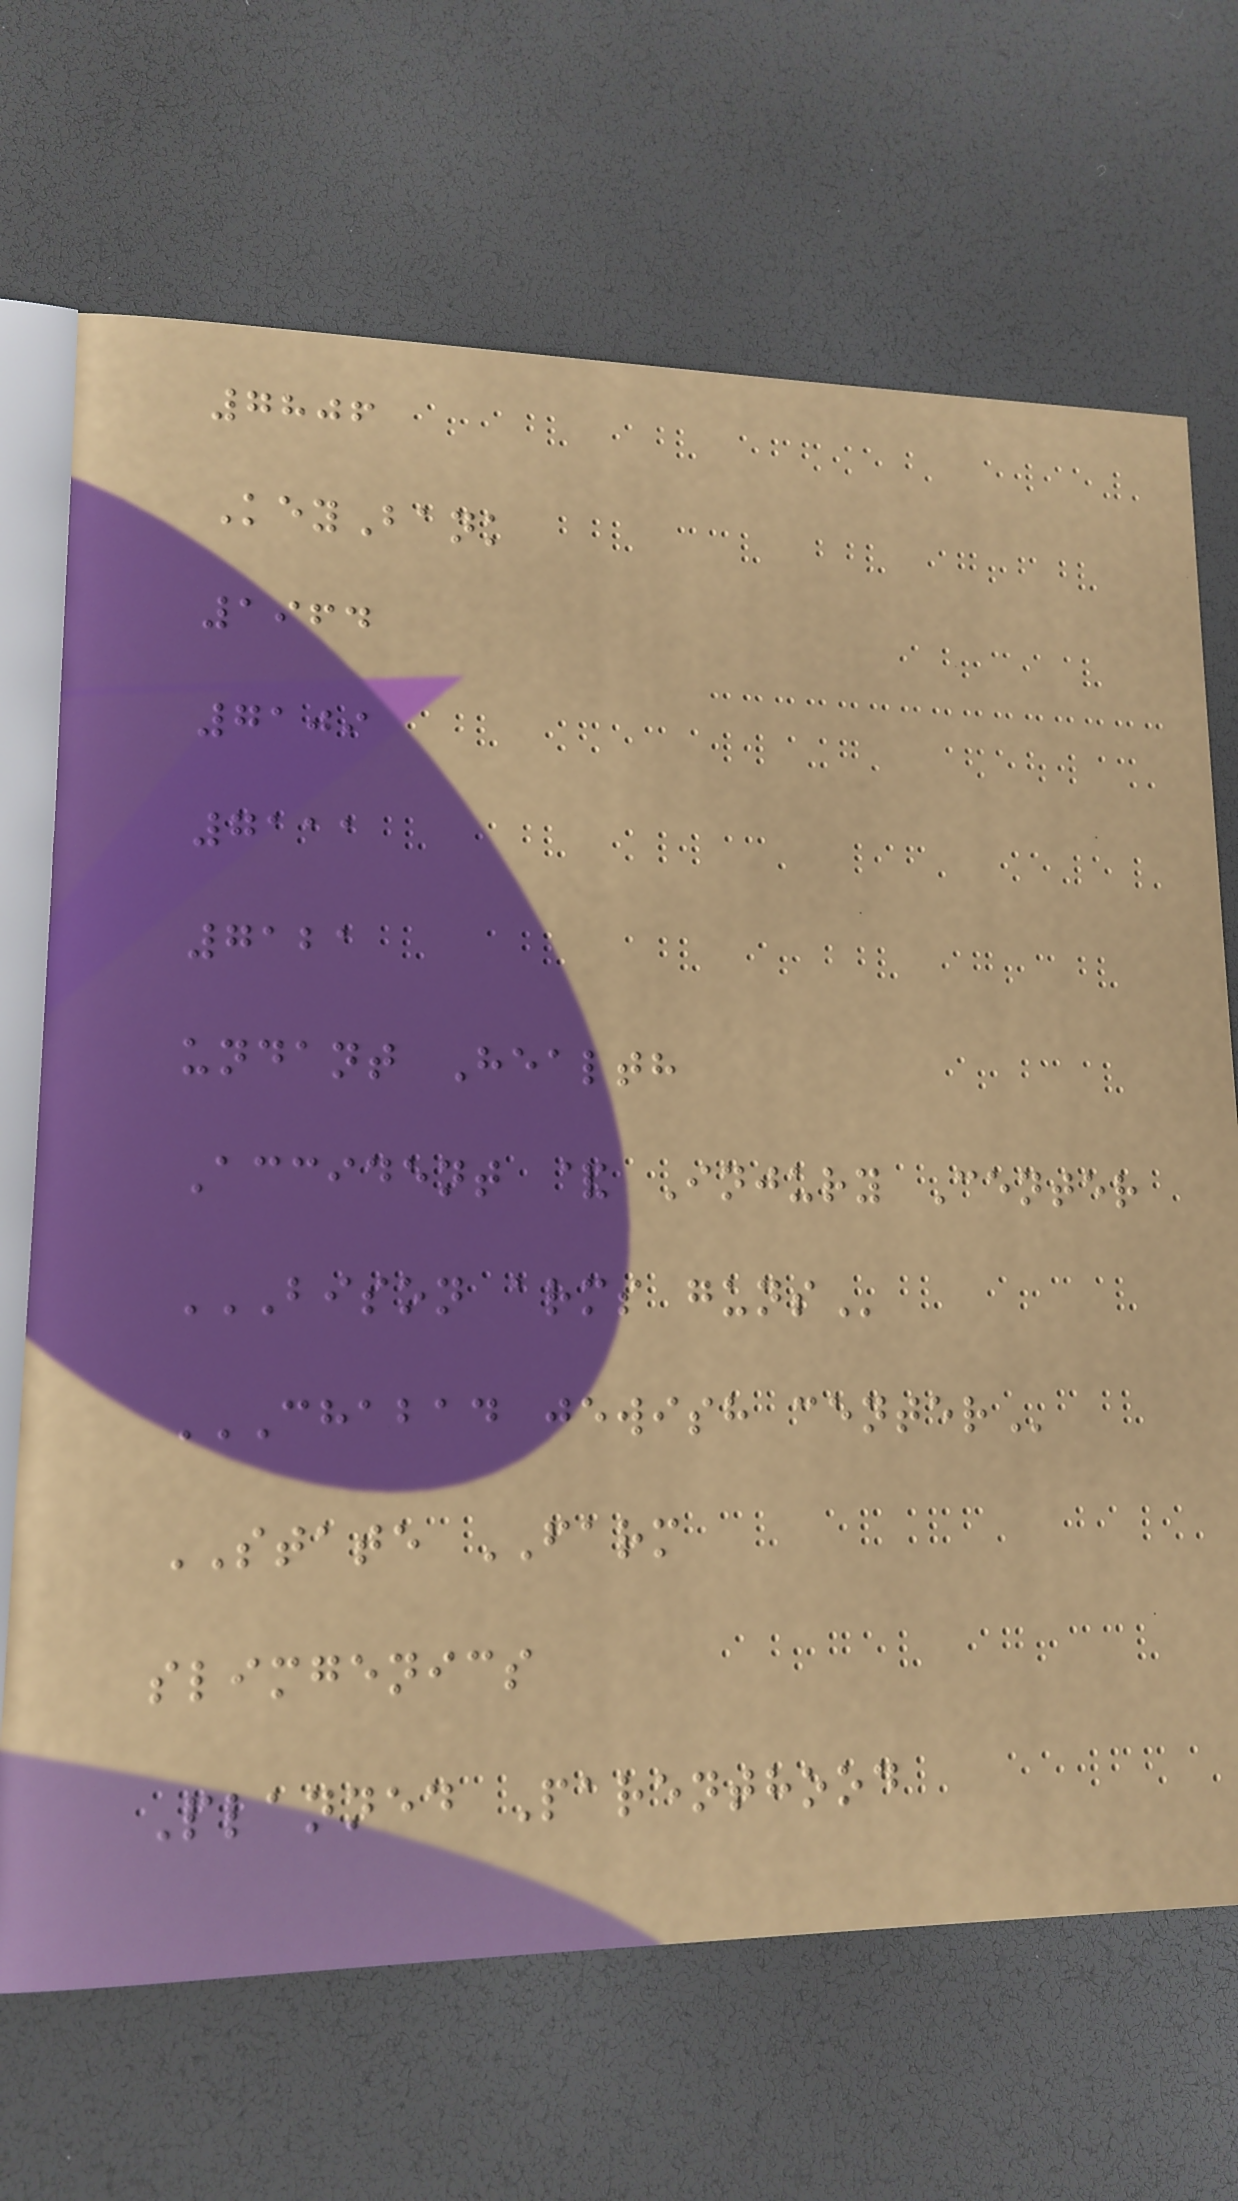7806
KeyBank
1964
7109
7111
7121
undant Health
Accident & Injury Center
BISON ARMS GUNS
CHABAD JEWISH CENTER
STATE FARM
slimgenics
Planned Parenthood
